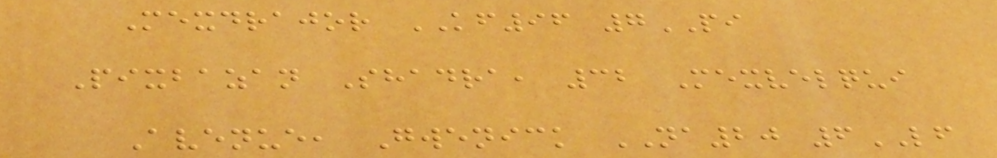Mexdrajor KF96 7PI
Pixbazan Shadra, 32 Mexvelqui
Avenue, Gwenick NA20 6LF
